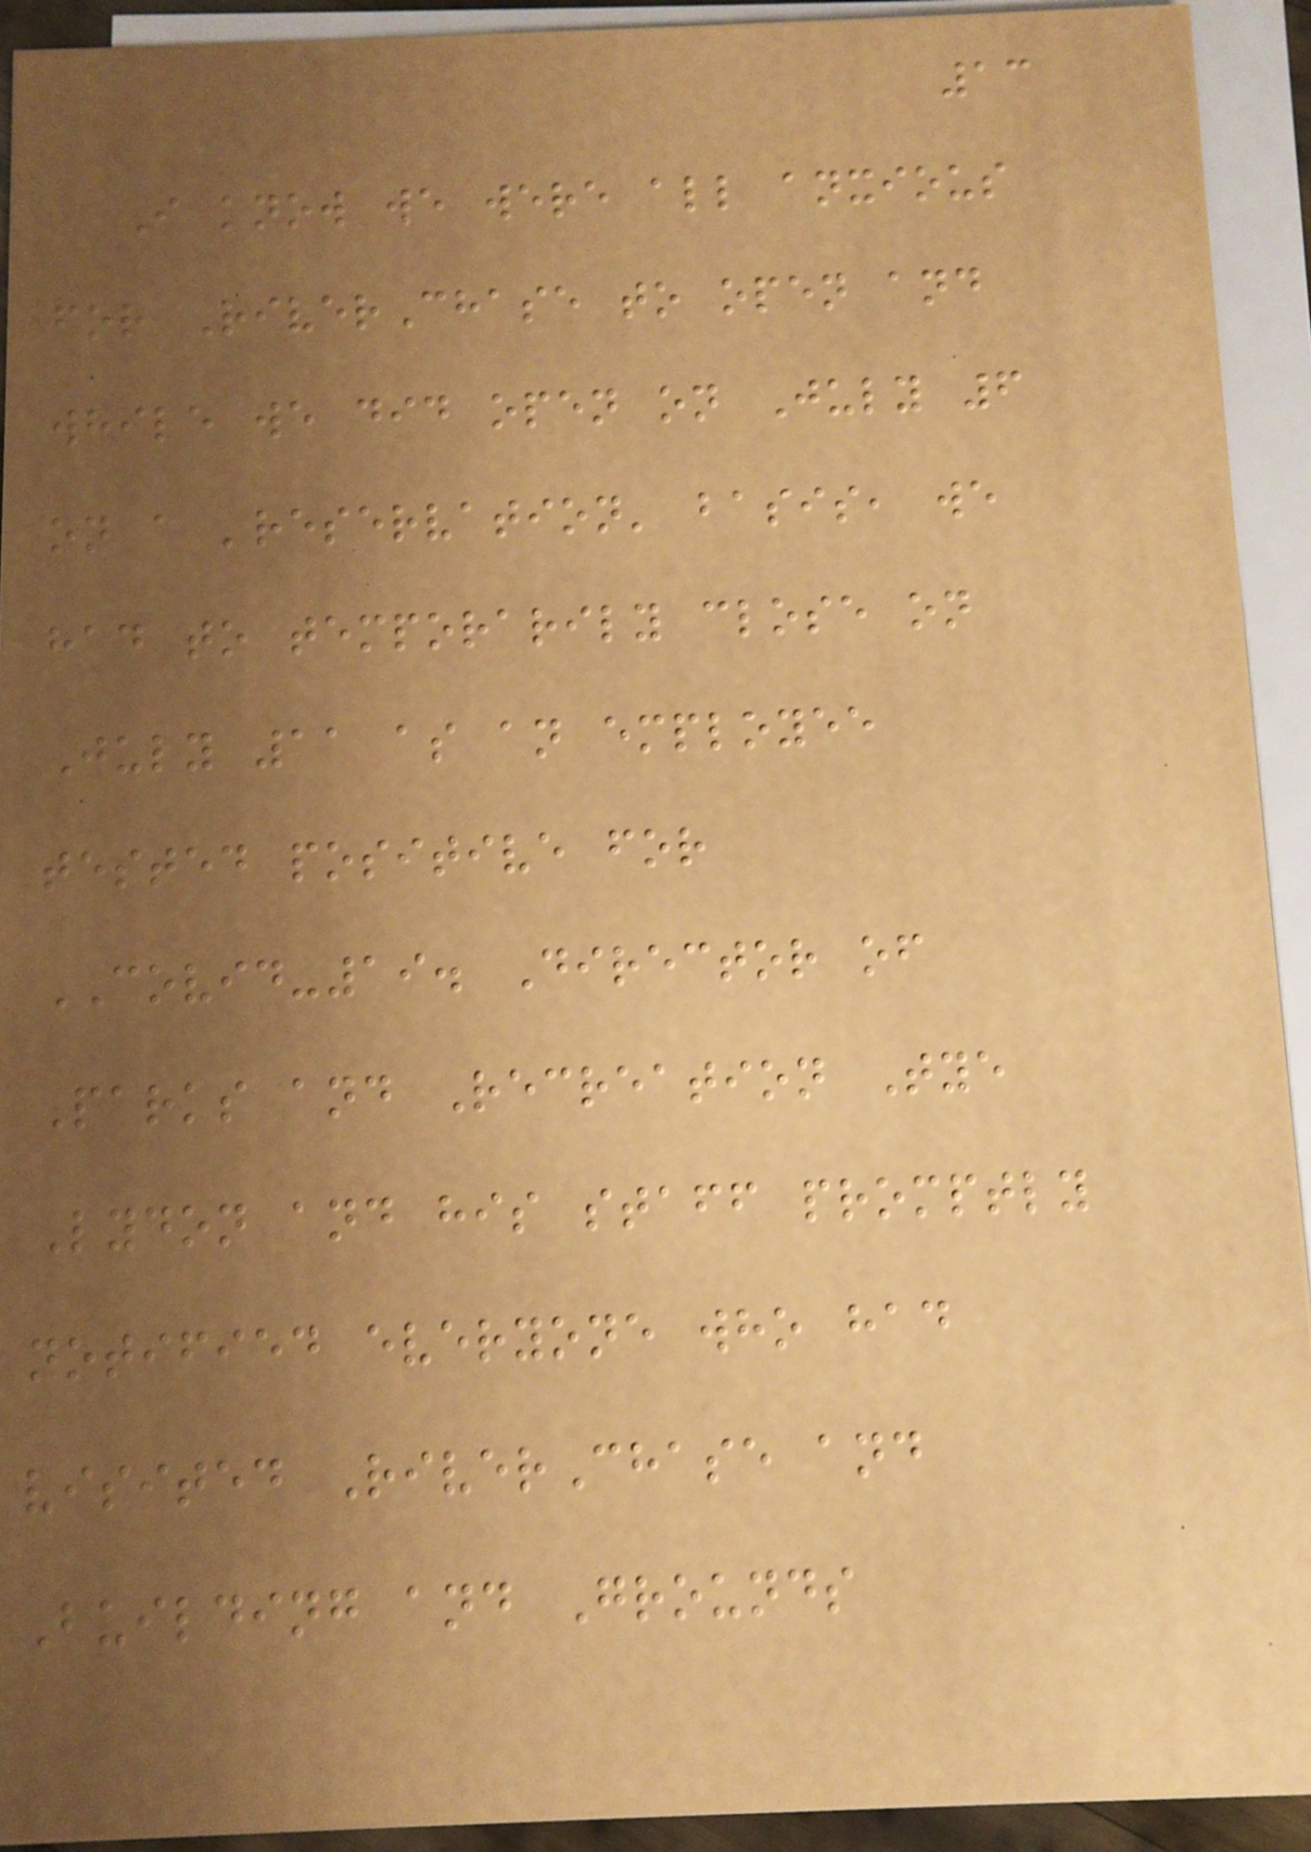13
I know we were all anxious
for RiverChase to open and
while we did open on July 6
on a 'reservation' basis, we
had to temporarily close on
July 11 as an employee
tested positive for
COVID-19. Director of
Parks and Recreation Tye
Lydon and his staff promptly
notified everyone who had
visited RiverChase and
Building and Grounds
